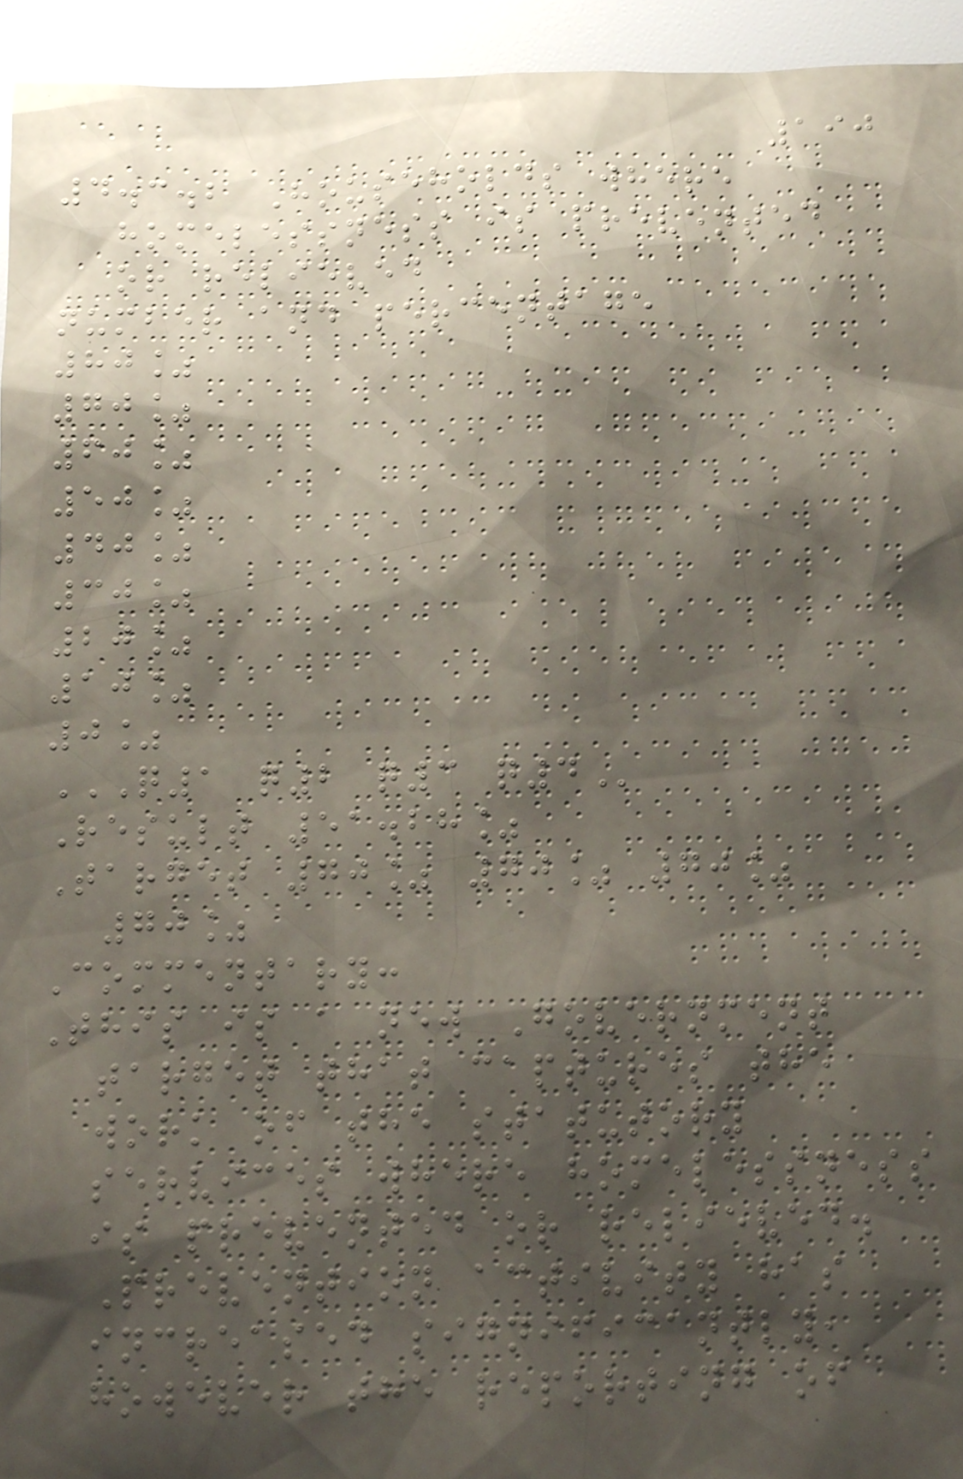190
4.3.2 Households where
homelessness is prevented
or relieved
number and percentage
80%
70%
60%
50%
40%
30%
20%
10%
0%
Q1 Q2 Q3 Q4
Result 51.28%
Target 70% 70% 70%
70%
Commentary:
This is a new Government
target that captures the
work of the statutory
services where homelessness
is prevented or relieved.
Prevention activity has
increased significantly,
however the reporting of
